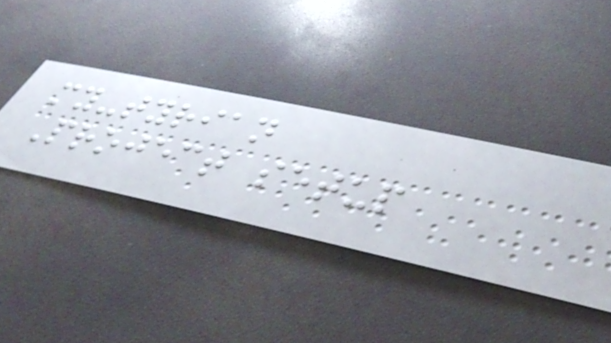my-tyrian
Project setup
